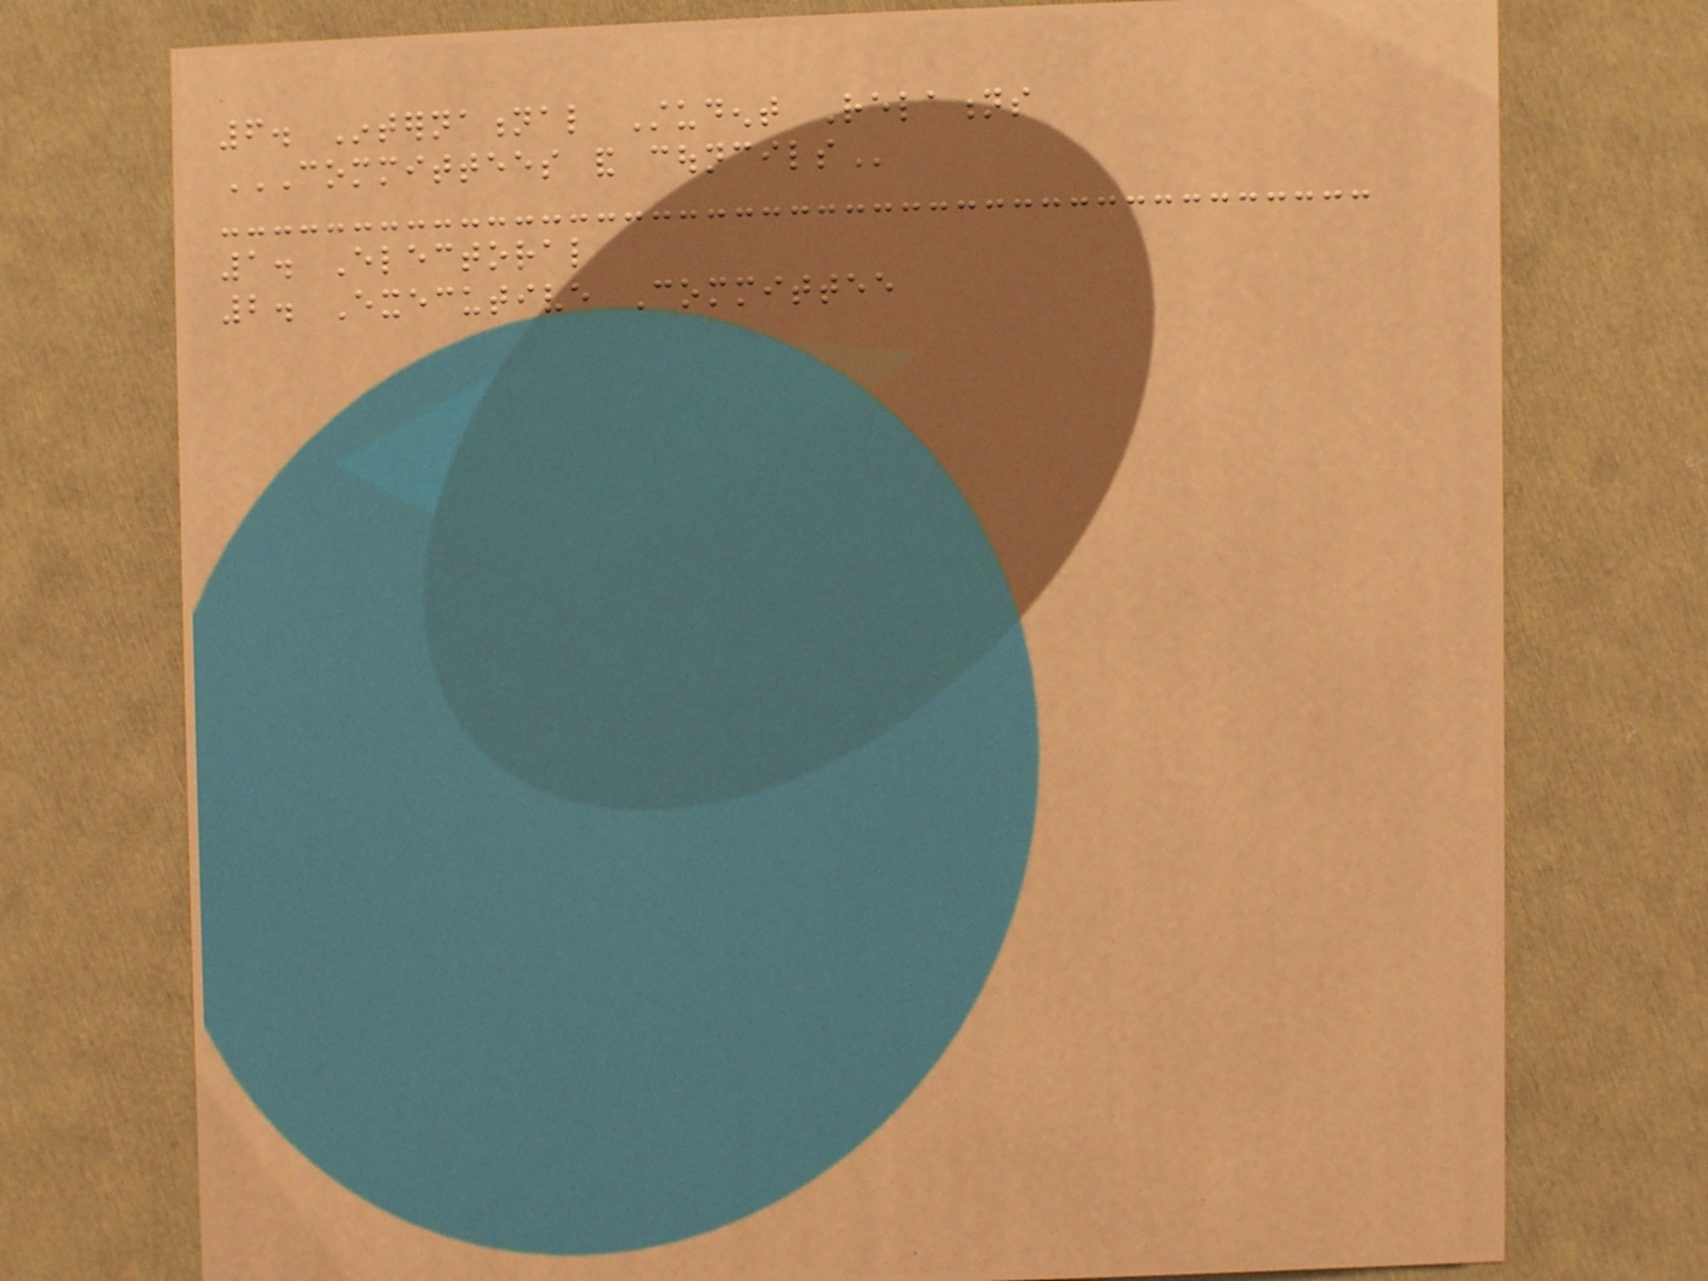6. International Student Relations
COMMITTEES AND COUNCILS
1. Electoral
2. Executive Committee
